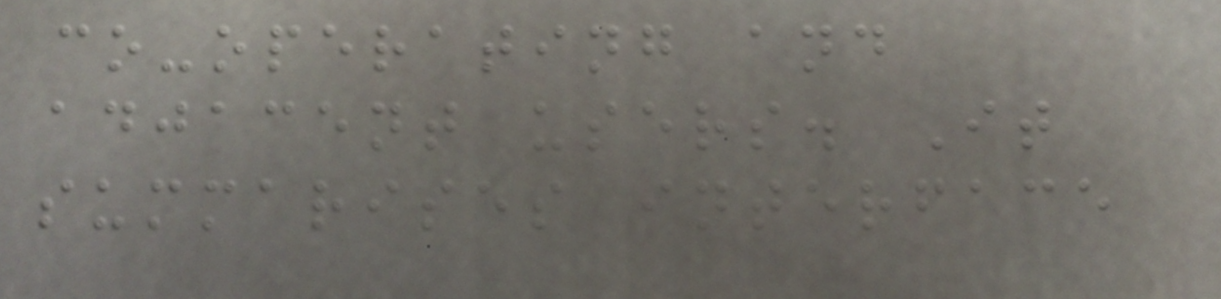co-operating and
adjacent users. It
summarises interface
